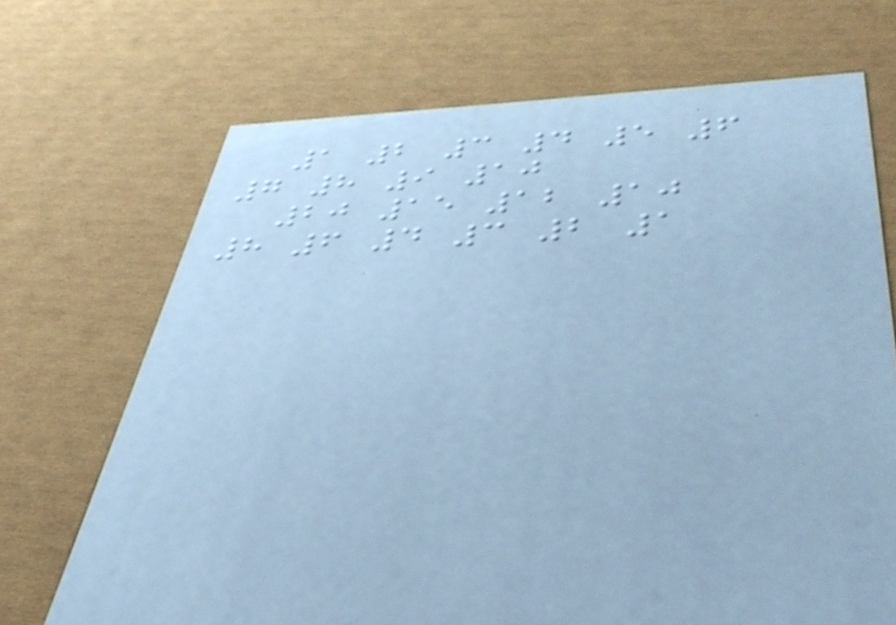1 2 3 4 5 6
7 8 9 10
20 15 12 10
8 6 4 3 2 1
